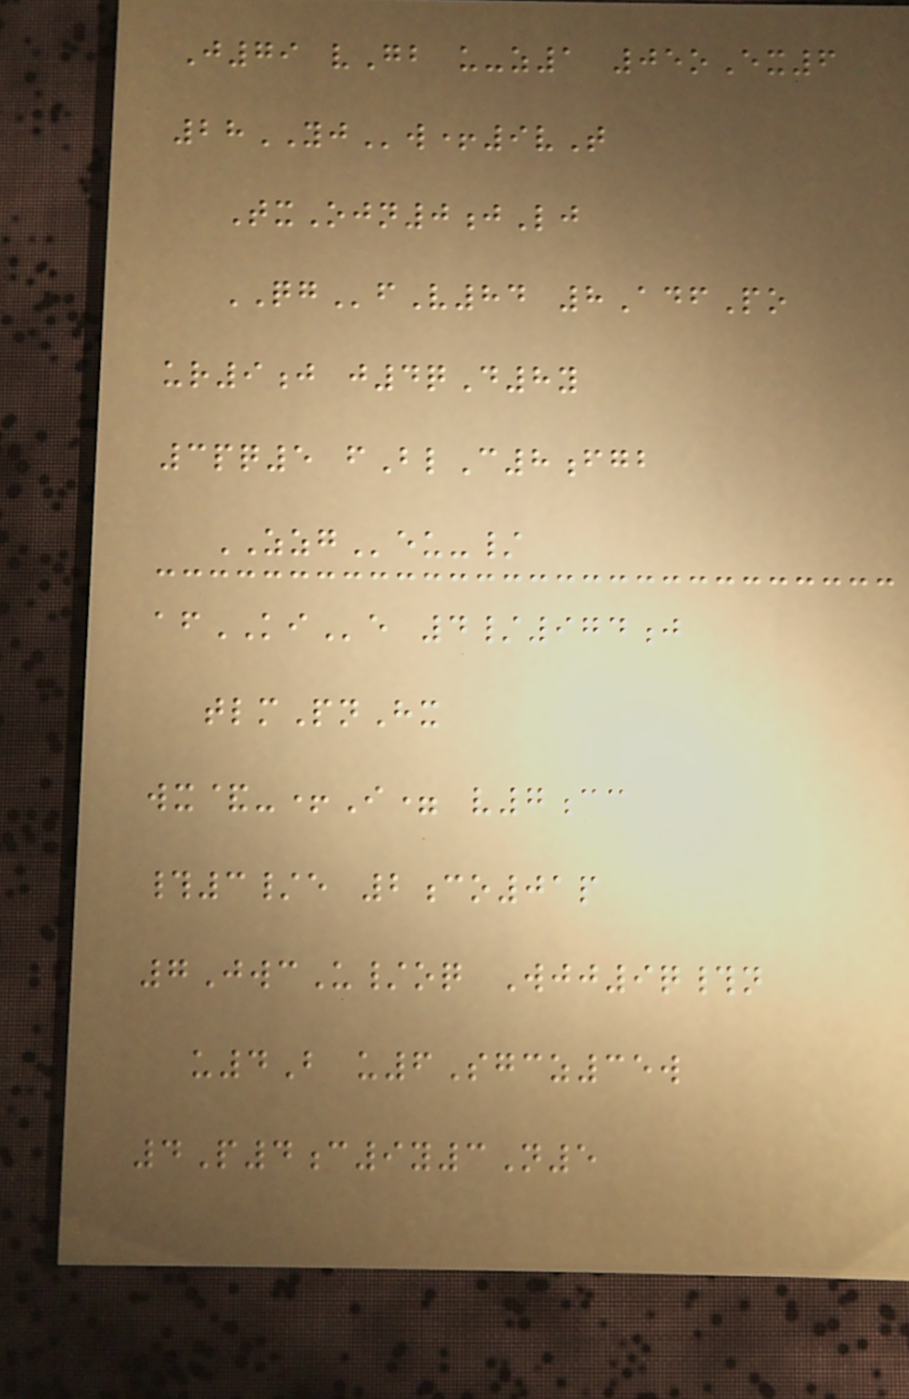J79 vGb u-z1 05oEx6
28YJw+9vT
TxOjn0jLj
QGfV84 8AdfPo
ur9j j4qD8y
3pq5 fBlC8fgb
ZZGeu-/
afKIe 4/974j
tlmPnHx
wx&-+I= v7cc
#3/e 2co01p
7JwcU/oq Wjj9q#n
u4B u6Sgcz35w
4P4c9y3N5
